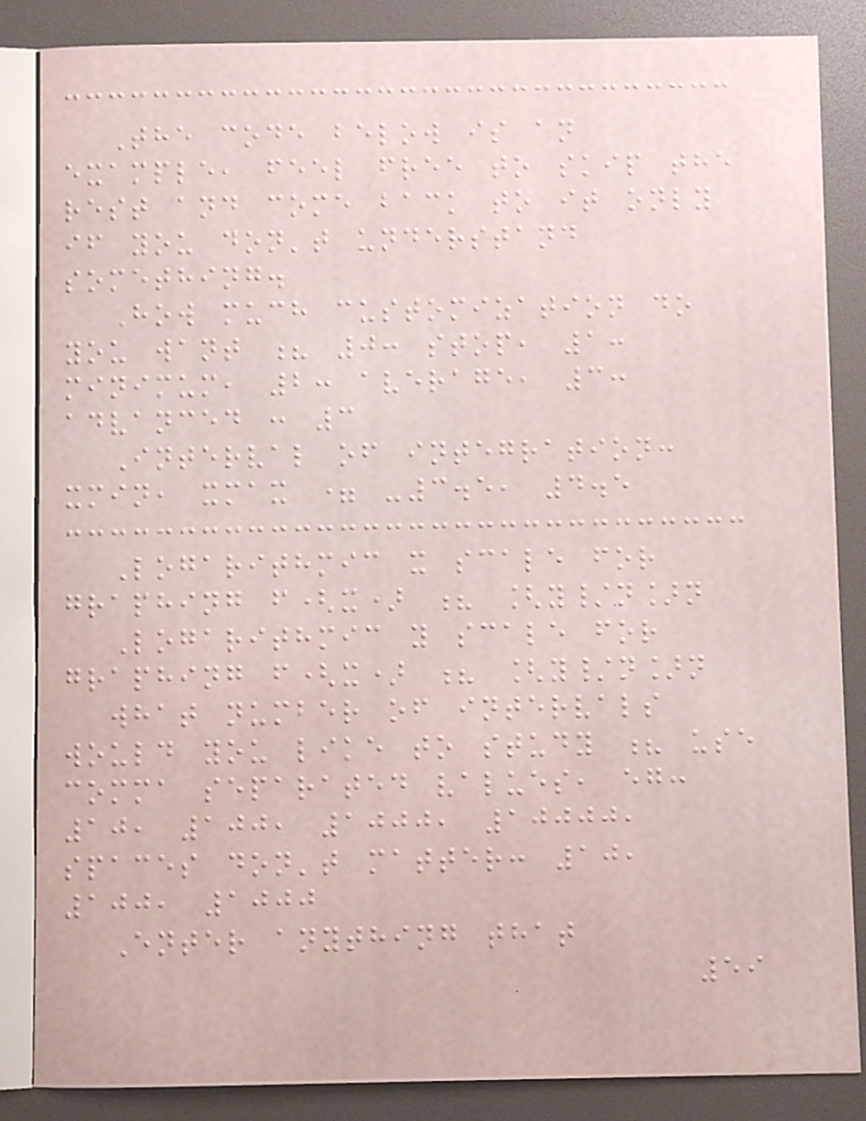The code below is an
example, feel free to skip the
rest and come back to it only
if you don't understand
something.
How much customization do
you want ? 0: stop, 1:
minimum, 2: average, 3:
advanced : 3
Interval of integration:
xmin, xmax = -3.5, 4.5
Logarithmic x scale for
graphing f(x) ? [y/n]n
Logarithmic y scale for
graphing f(x) ? [y/n]n
what number of intervals
would you like to study ? use
comma separated values, eg:
10, 100, 1000, 10000,
spaces don't matter: 10,
100, 1000
Enter anything that
59
